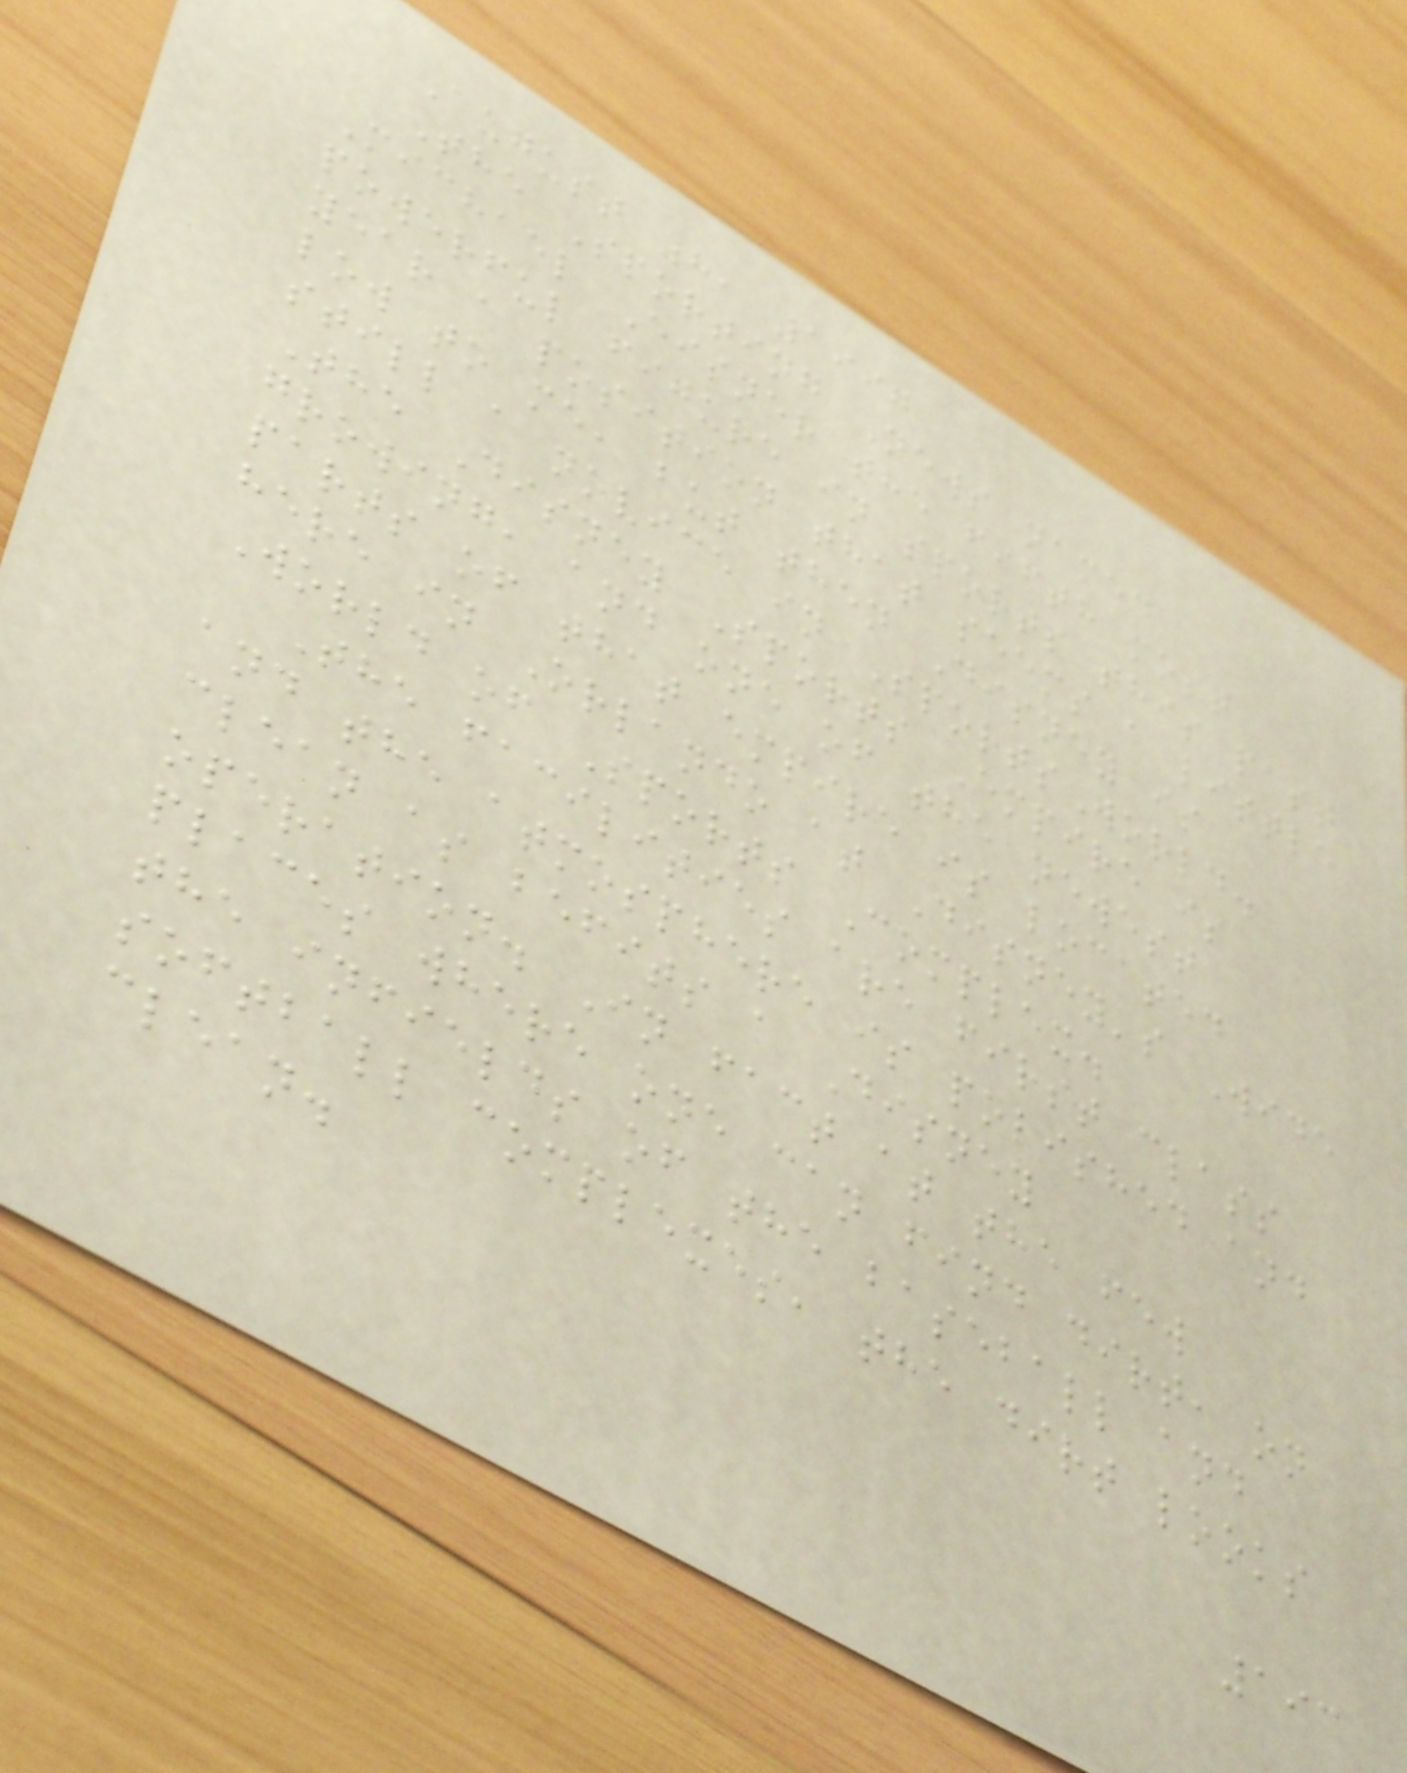August 8, 1997
The Sporting News named
Michael Eisner the fifth most
powerful figure in sports this past
year a position that seems a little
low to me, but then Disney is
still a novice in SportsWorld.
The Disney Sports Empire is
growing, and one of the newest
parts of that empire is located
here in Orlando at Disney's Wide
World of Sports Complex.
The facilities are first class
and the atmosphere is polished and
clean as befits a Disney
operation. In fact at the few
places where one can find dirt, on
the infields of the baseball and
softball complexes, the dirt looks
clean.
193
